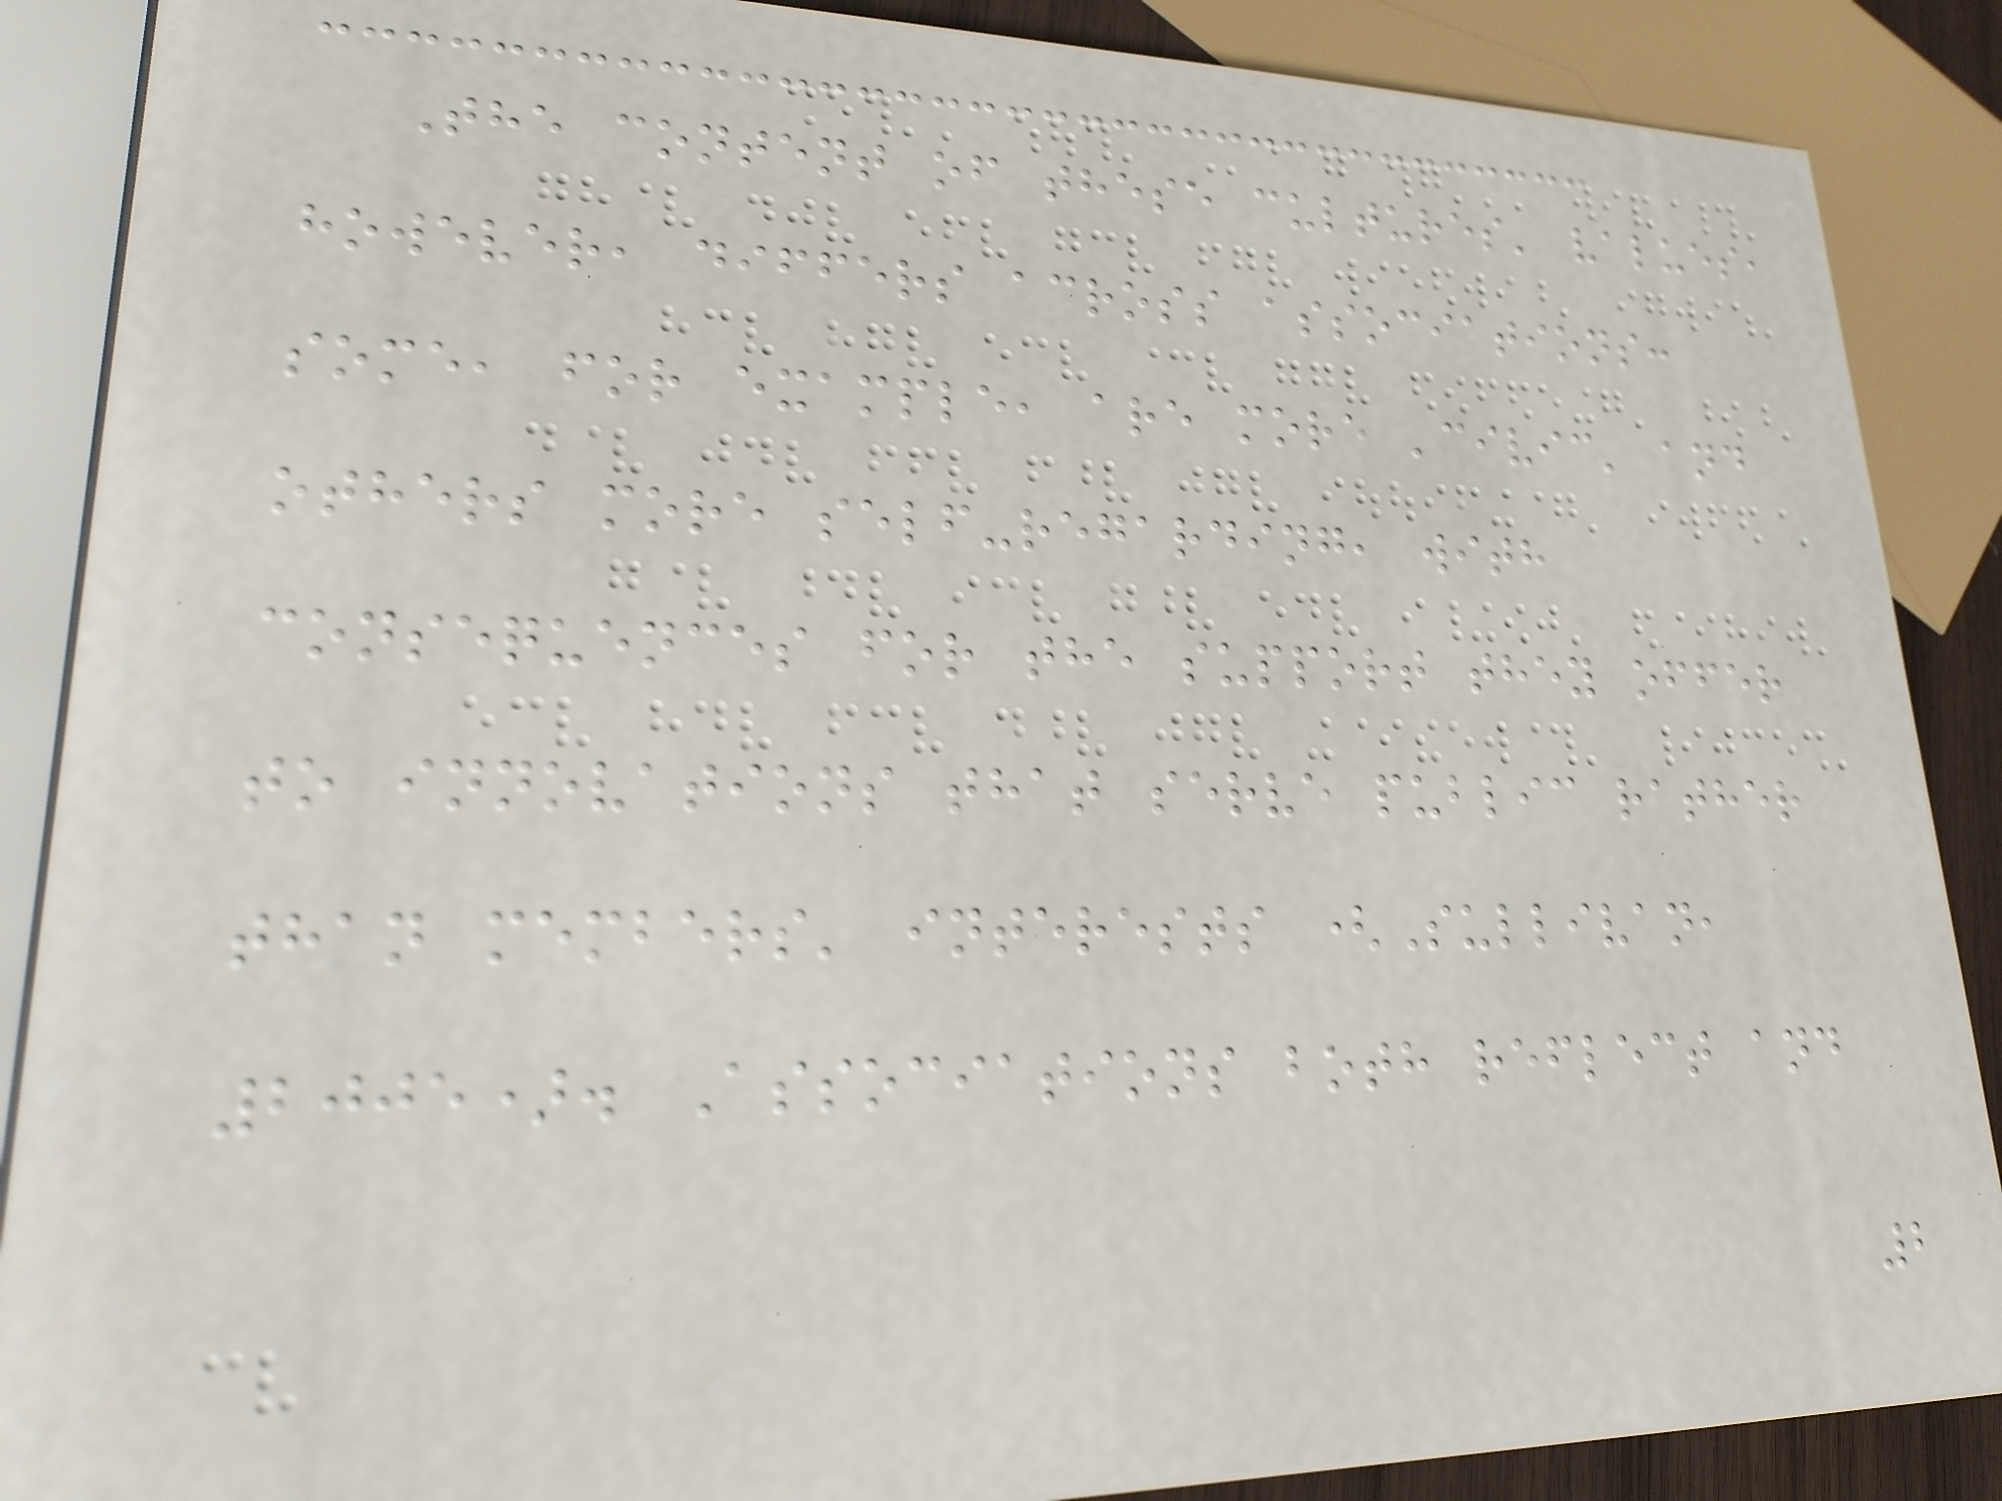The content of these cultures' values,
however, differs across associations:
some, for example, are more 'civic' and
others more self-regarding, with
consequences for the support they offer
to innovations that serve public rather
than members' interests (Sullivan,
2005). Associations both reflect and
2
